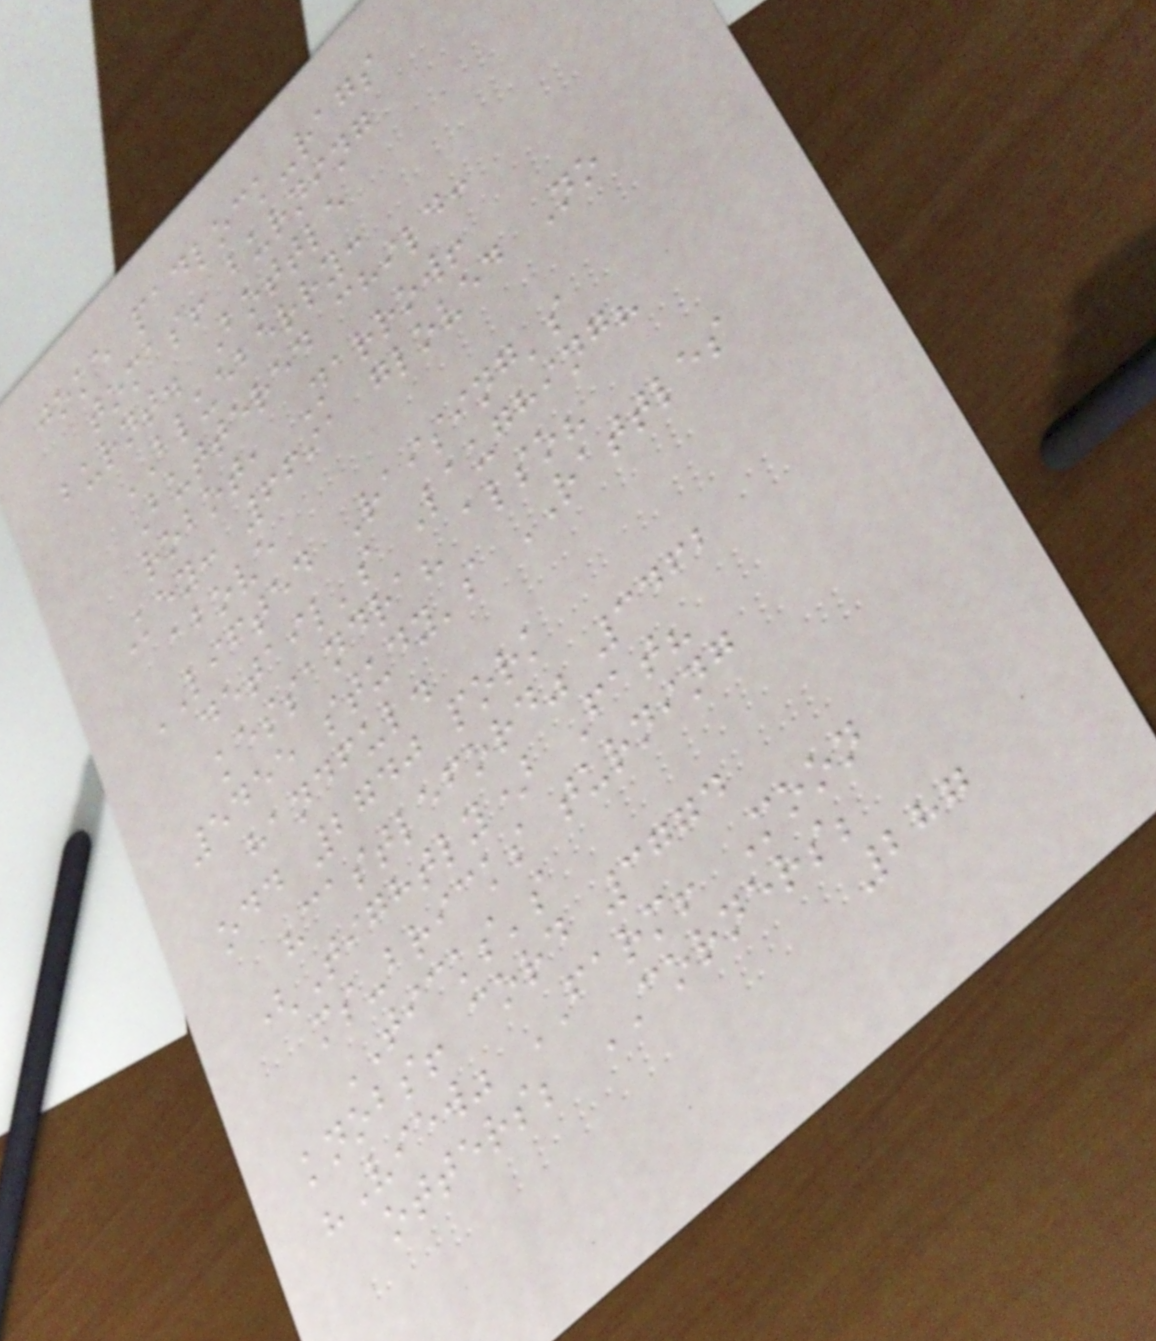joke padlock-rags
tomas! burning
burnt. Bottle
BLUEBERRY:
Buttered child:
robot, Narrow!
Key: 6691 gloved No
above
LIFTED Raising's
detail's Laughing?
kessandra? also?
5455 study's RATTLES
handful.
odd 2740 pork
"castleford" 3462
(Tightly) Fat?
ms-bricks turning
TICKS's
knobs! cord 3774
"View" FARM! Moon
otters; CORNERS;
287
